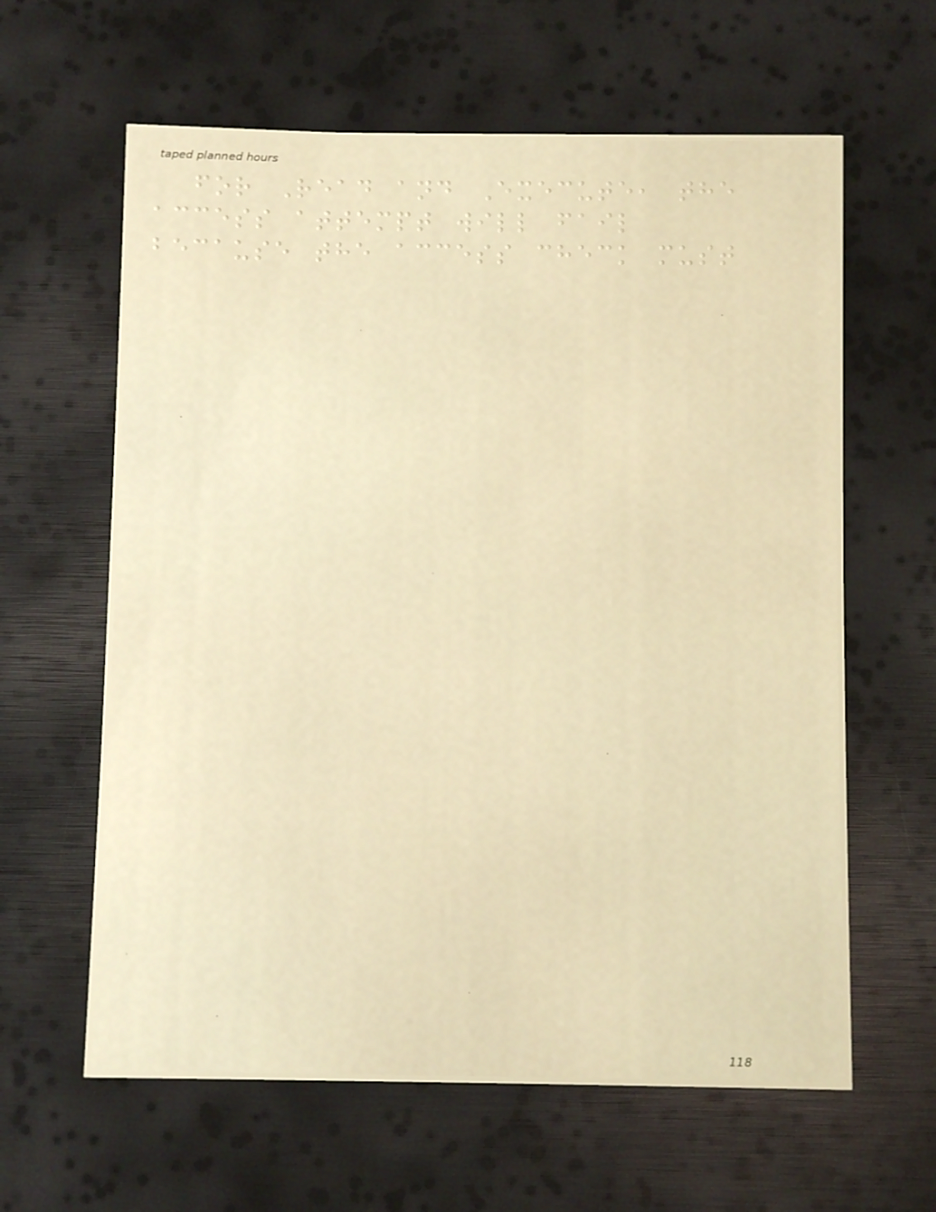for Read and Execute, the
access attempt will fail
because the access check must
